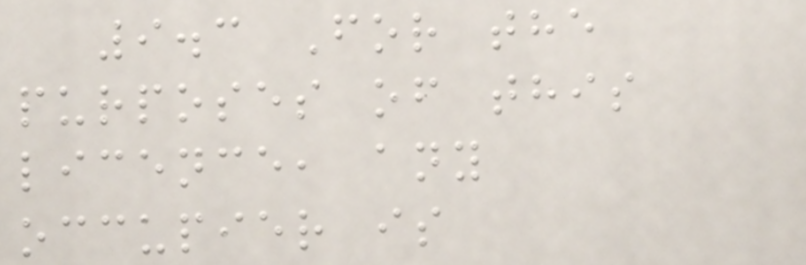9.3 For the
purposes of this
licence, any
occupier is
